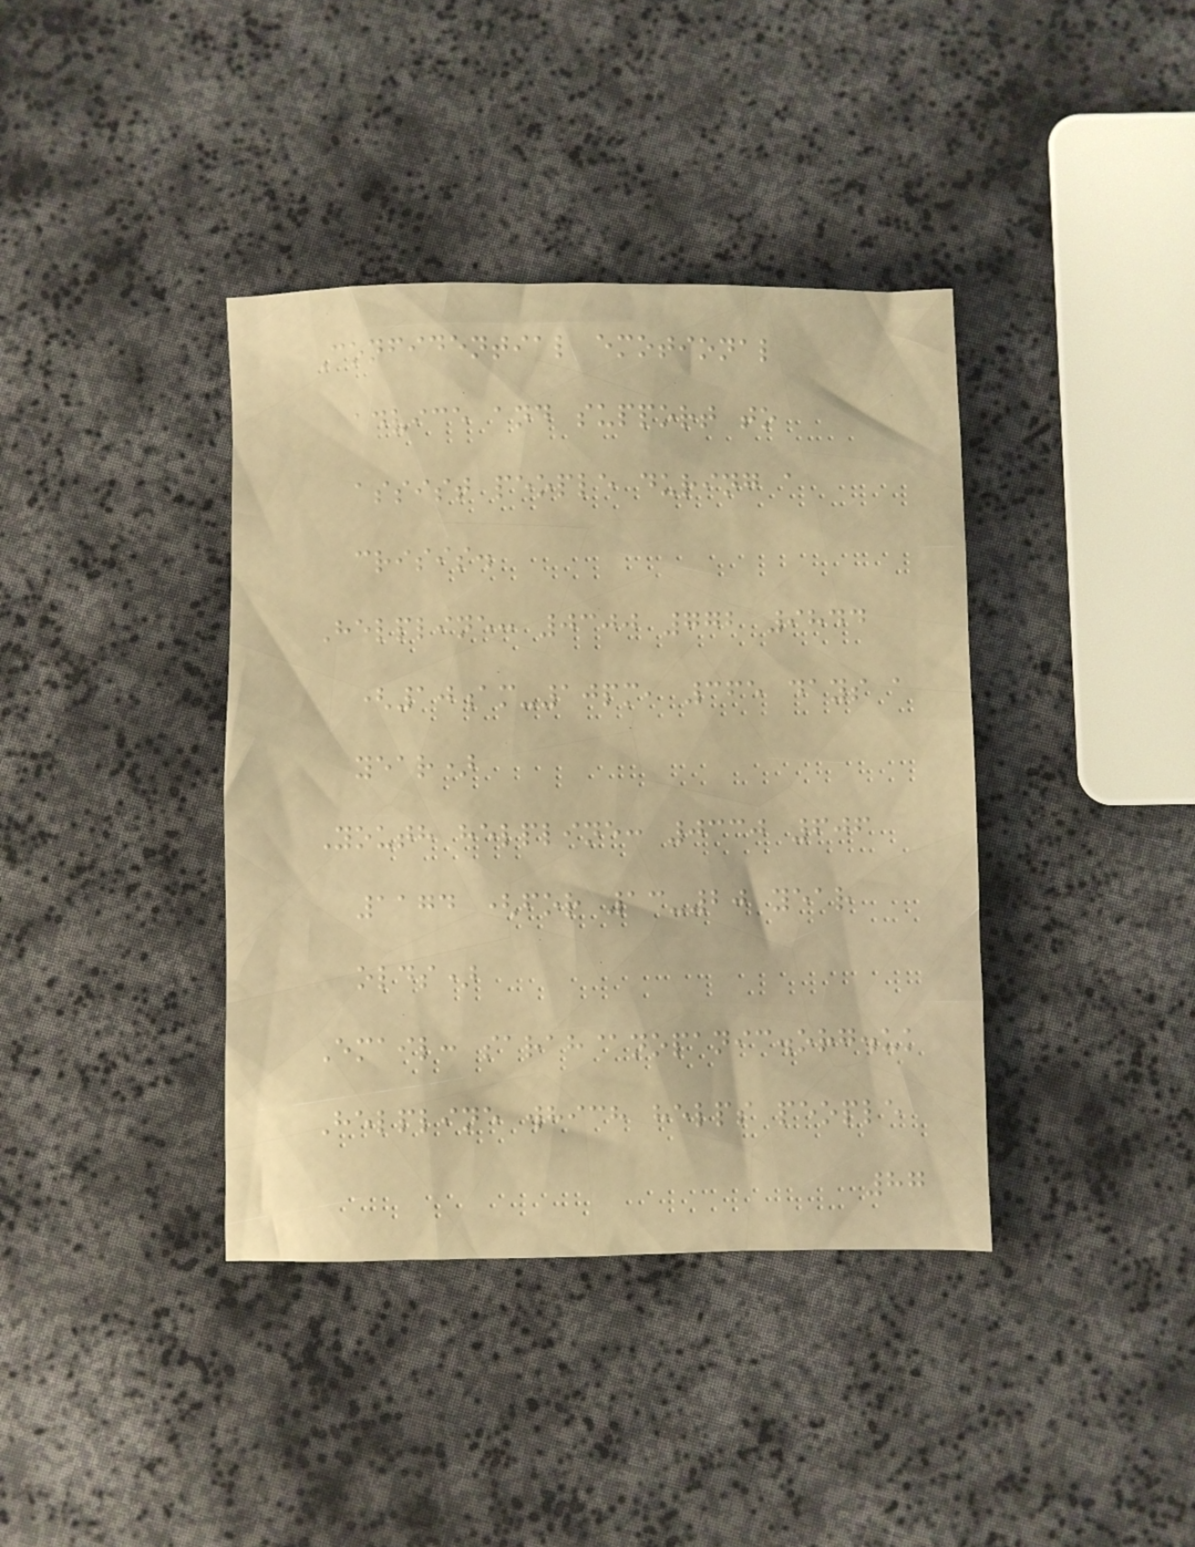Confidential emotional
advice and support to
assist people during a
crisis.
Helpline: 0300 772 9844
(10am-10pm, 365 days a
year)
Youth helpline: 0330 606
1174 (for 13-20 year
olds)
Email: sarah@nopanic.org.uk
Helpline which helps people
87
